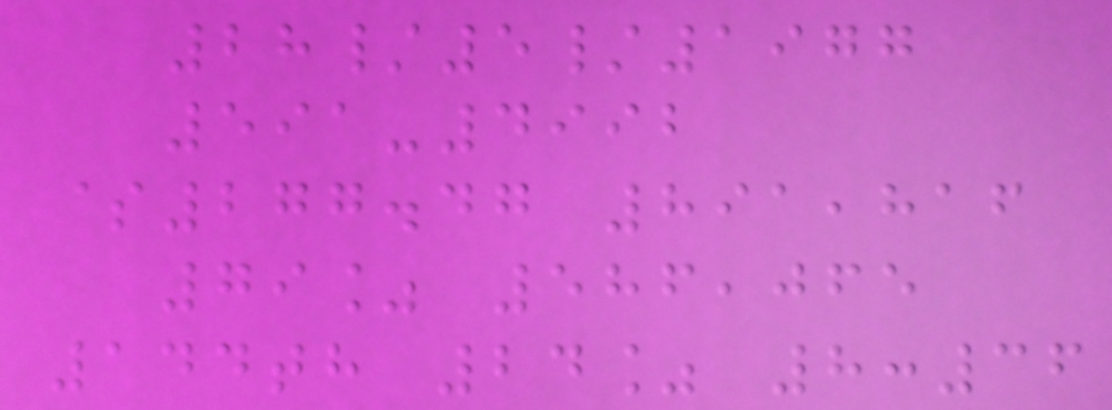28/5/1977
591-4992
$277.47 891,816
79% 586,065
144th 24% 8:36
